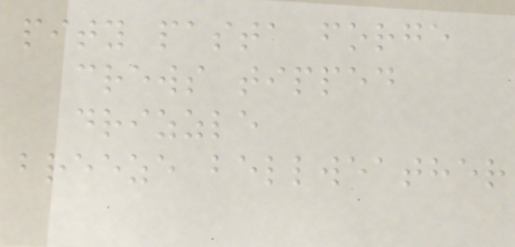pity pasta forge
crews tipped
drizzle
breeze bellweather
